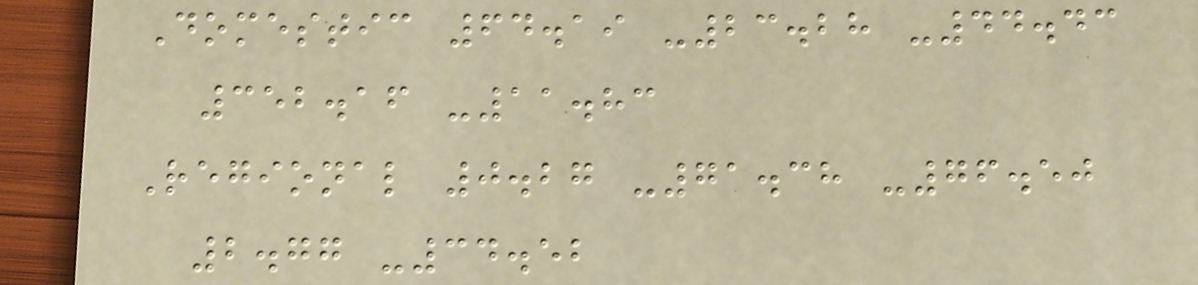Domestic 64.19 -23.28 -44.43
352.16 -11.83
Regional 0.27 -71.38 -76.50
2.77 -34.52
